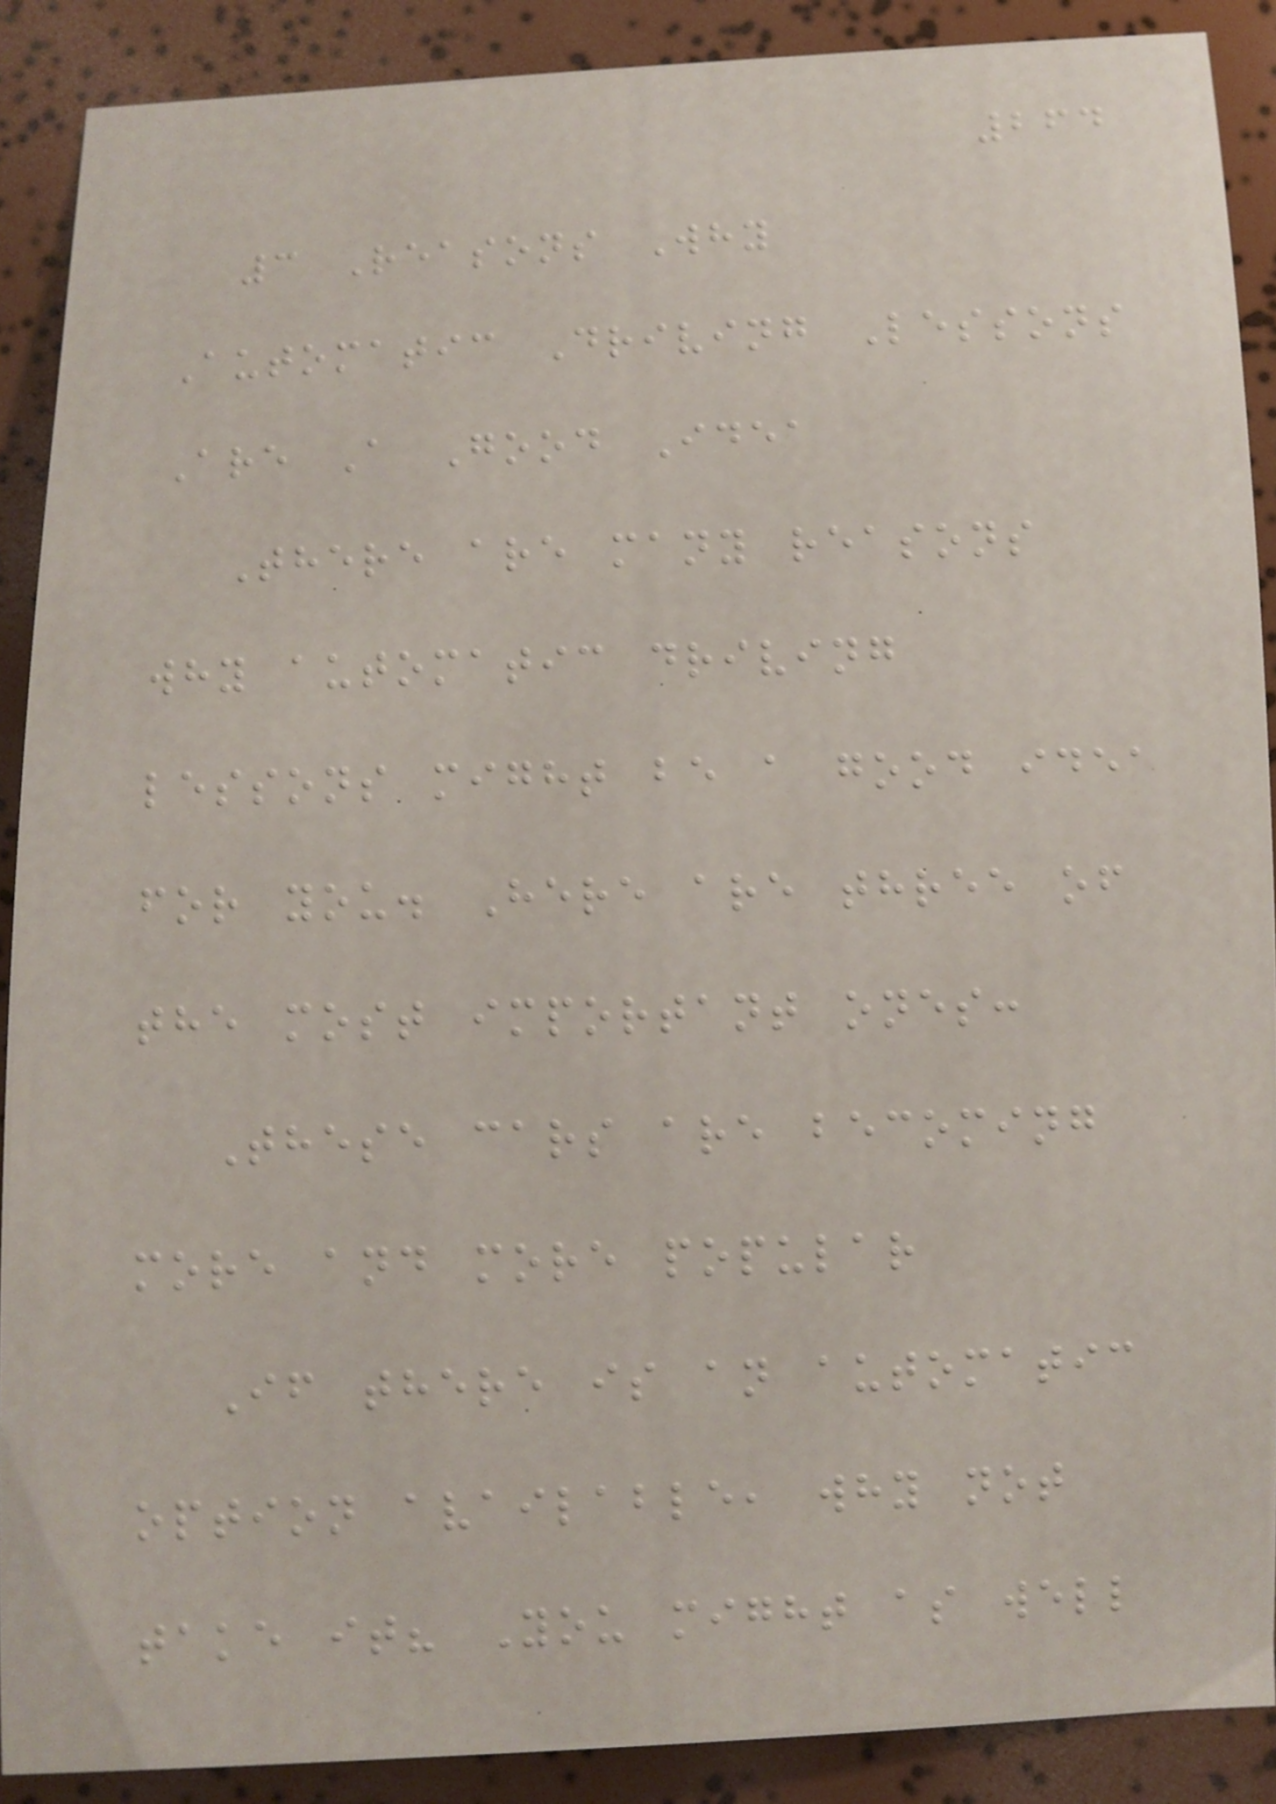264
3 Reasons Why
Automatic Driving Lessons
Are A Good Idea
There are many reasons
why automatic driving
lessons might be a good idea
for you. Here are three of
the most important ones:
These cars are becoming
more and more popular
If there is an automatic
option available, why not
take it? You might as well
